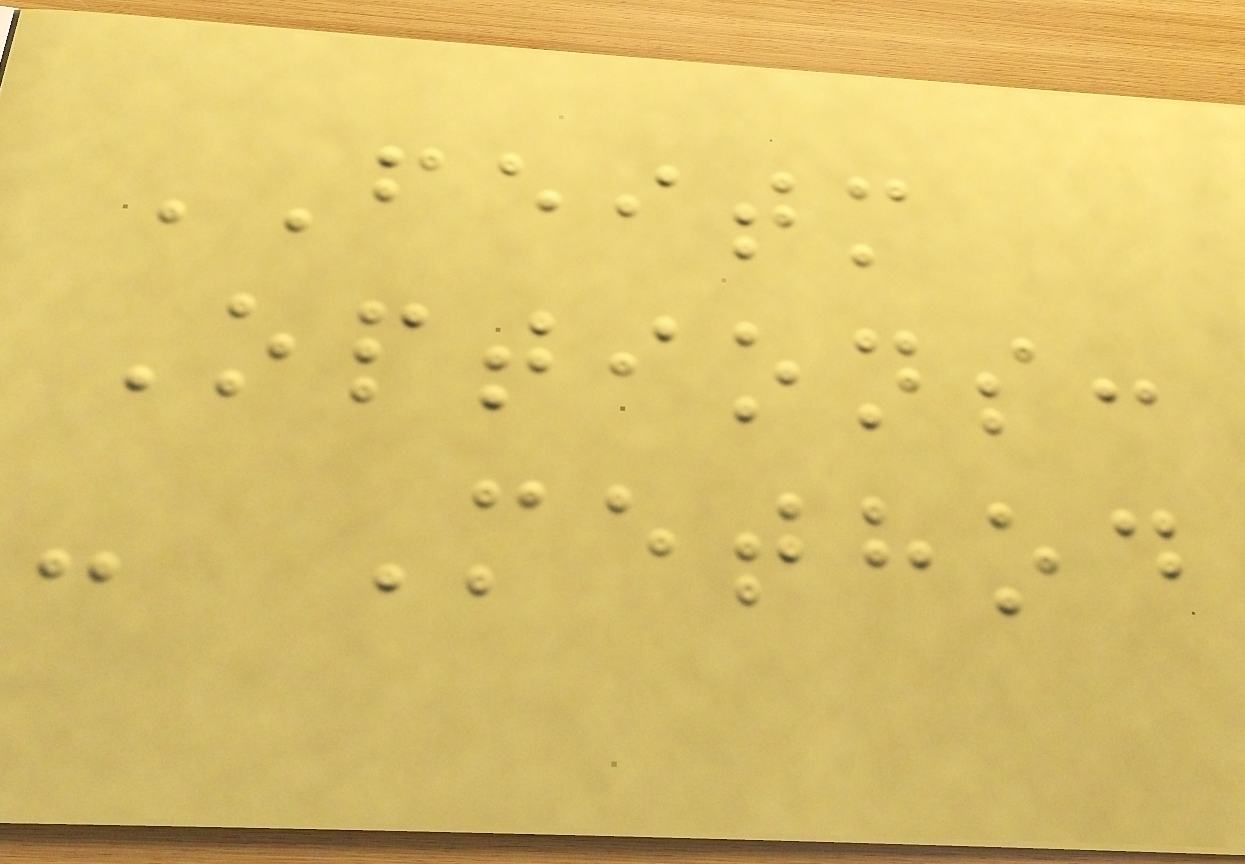FEITM
Options:
- Method
